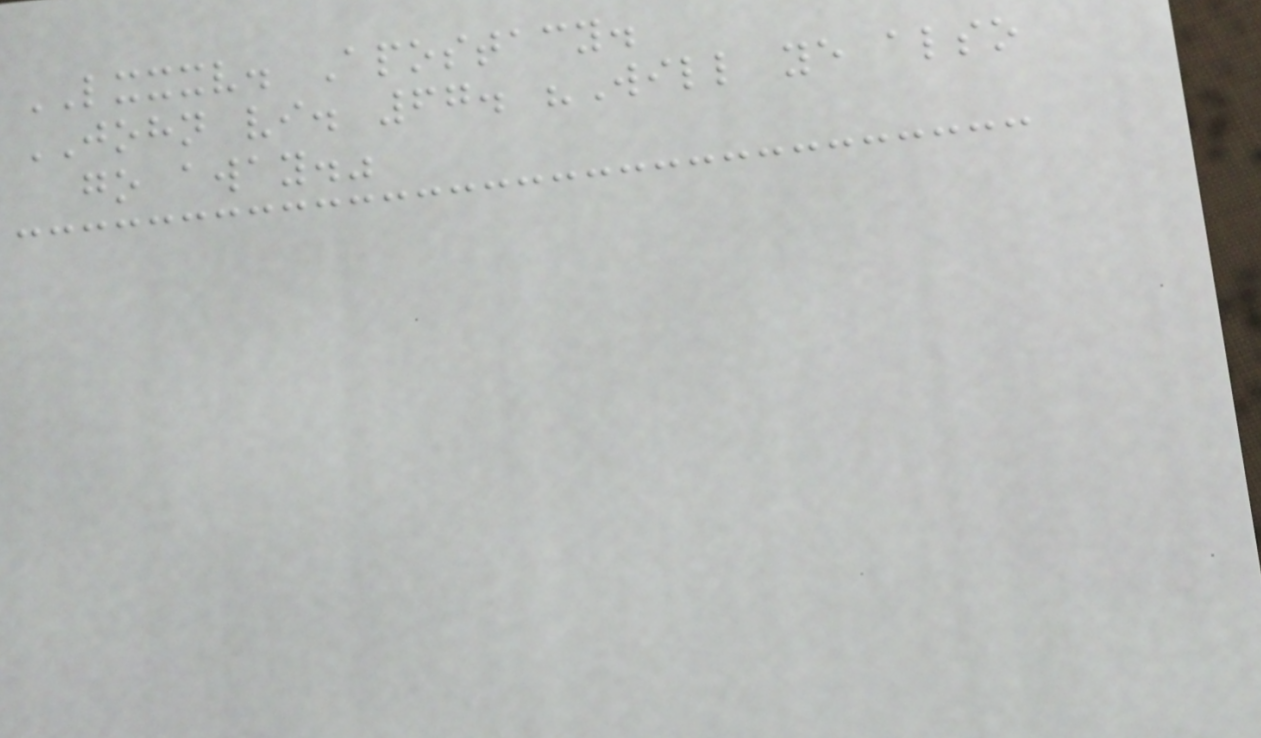LXXXV. Apostacy.
JOHN vi. 67. "Will ye also
go away."
